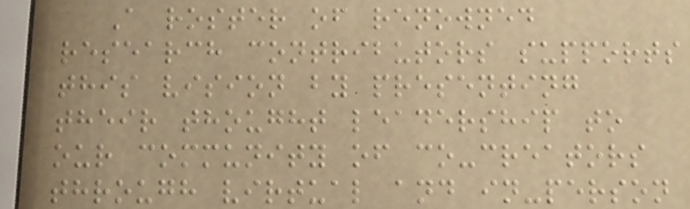A roster of renowned
research contributors supports
this vision by presenting
their thought leadership to
our community of co-creators
through virtual and in-person
